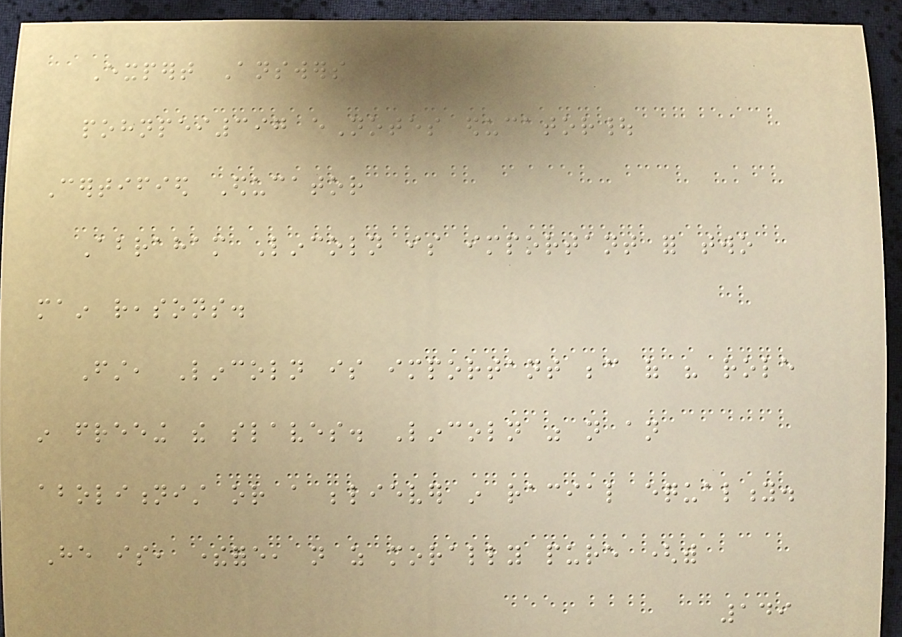Expert Answers
pohnpei397 eNotes educator|
Certified Educator
Abraham Lincoln is important for two
main reasons.
First, Lincoln is important because of his role
in freeing the slaves. Lincoln was not an
abolitionist or a believer in racial equality.
He is, therefore, not as morally pure (with
149
